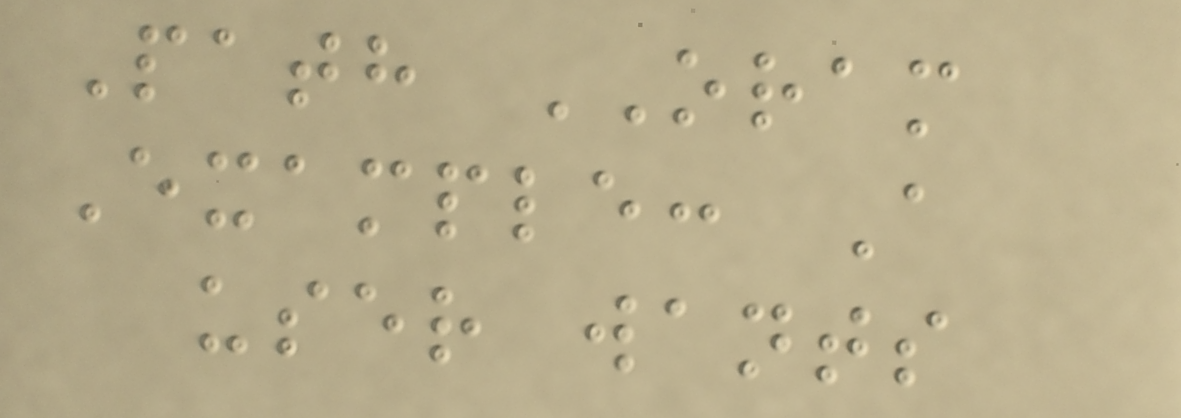Path ORAM
Example: A
user wants
